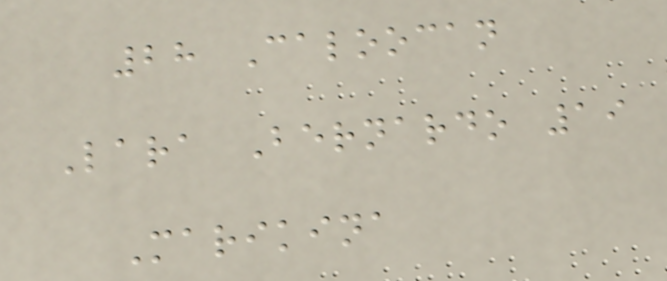28 Caloocan
Lara Bernardo 19
Marikina
